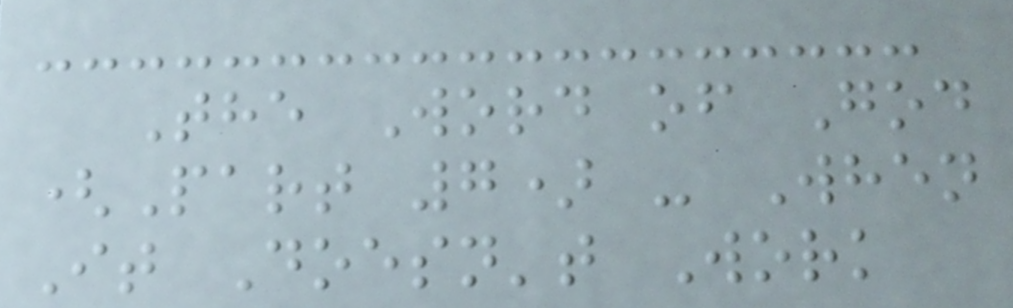The Word of God
(Part 7) - When
It Doesn't Work
